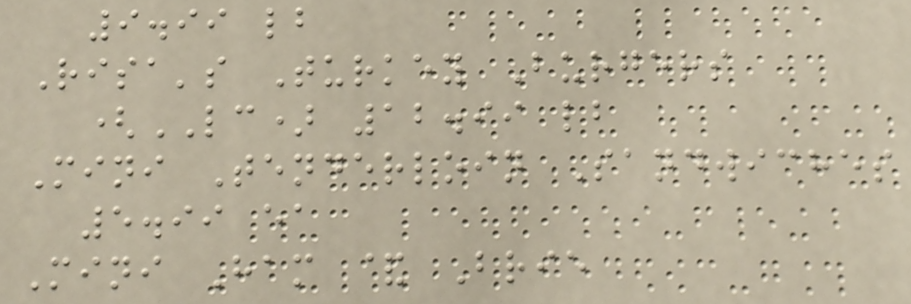9.99 lb
Risa's Turkey Burgers
(LC) 12.99 lb
Mini Tenderloin Sandwiches
5.99 ea
Mini Ham & Brie
